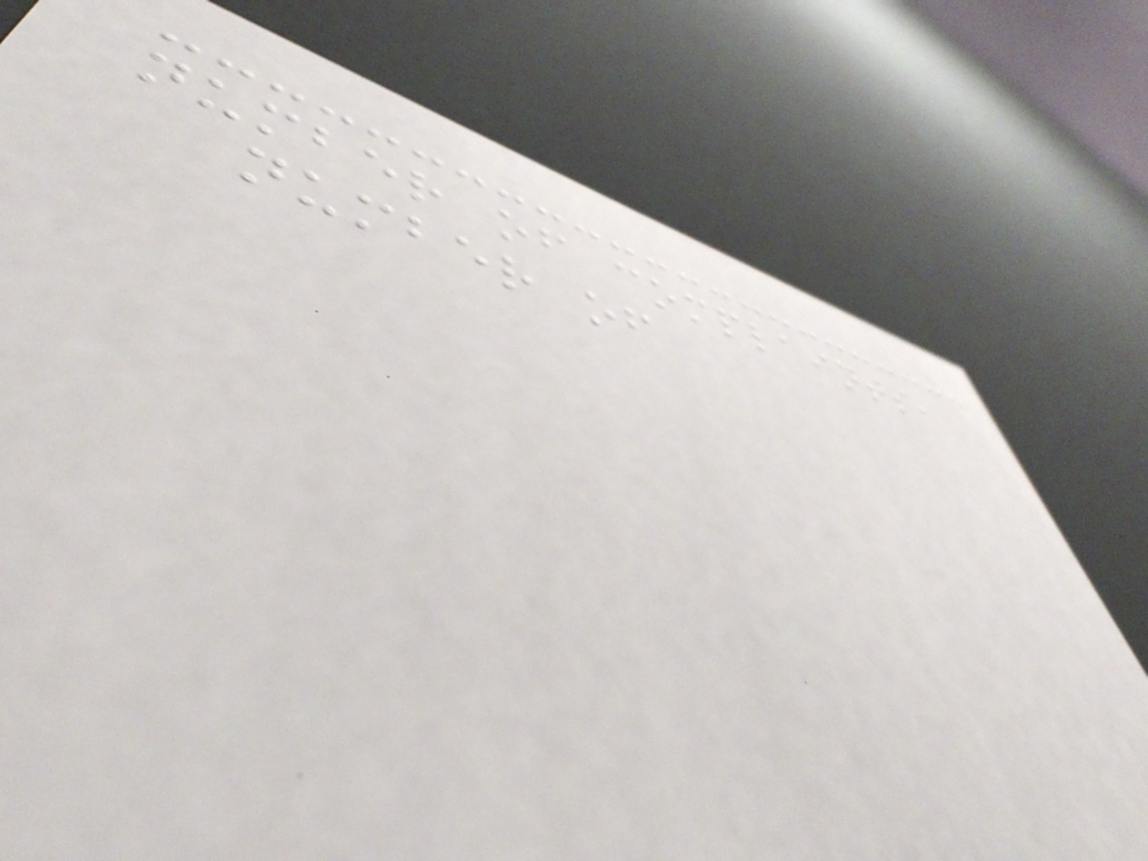number of complaints,
number of
